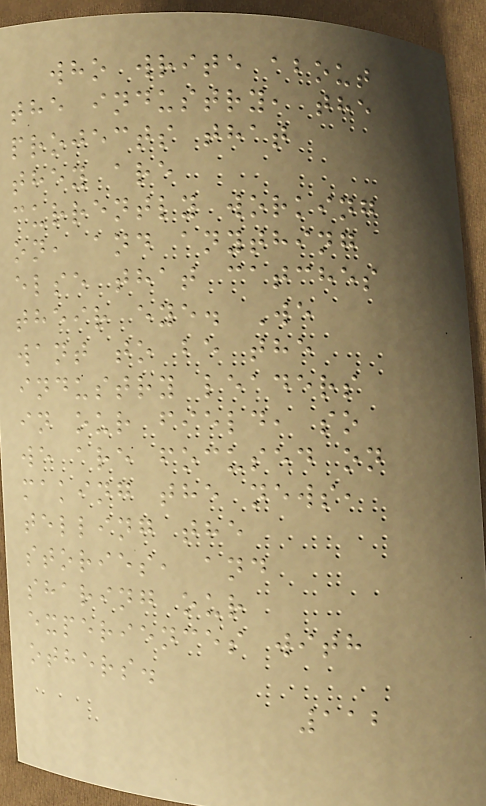who write about
the industry, the
projects that
they are
currently working
on, and anything
else that catches
their eye. We
want to be the
industry leaders
in our field, so
we are focused on
making the news,
telling the
stories, and
sharing our
experiences with
others.
112
